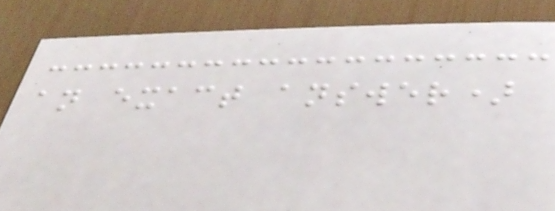an exact answer)
